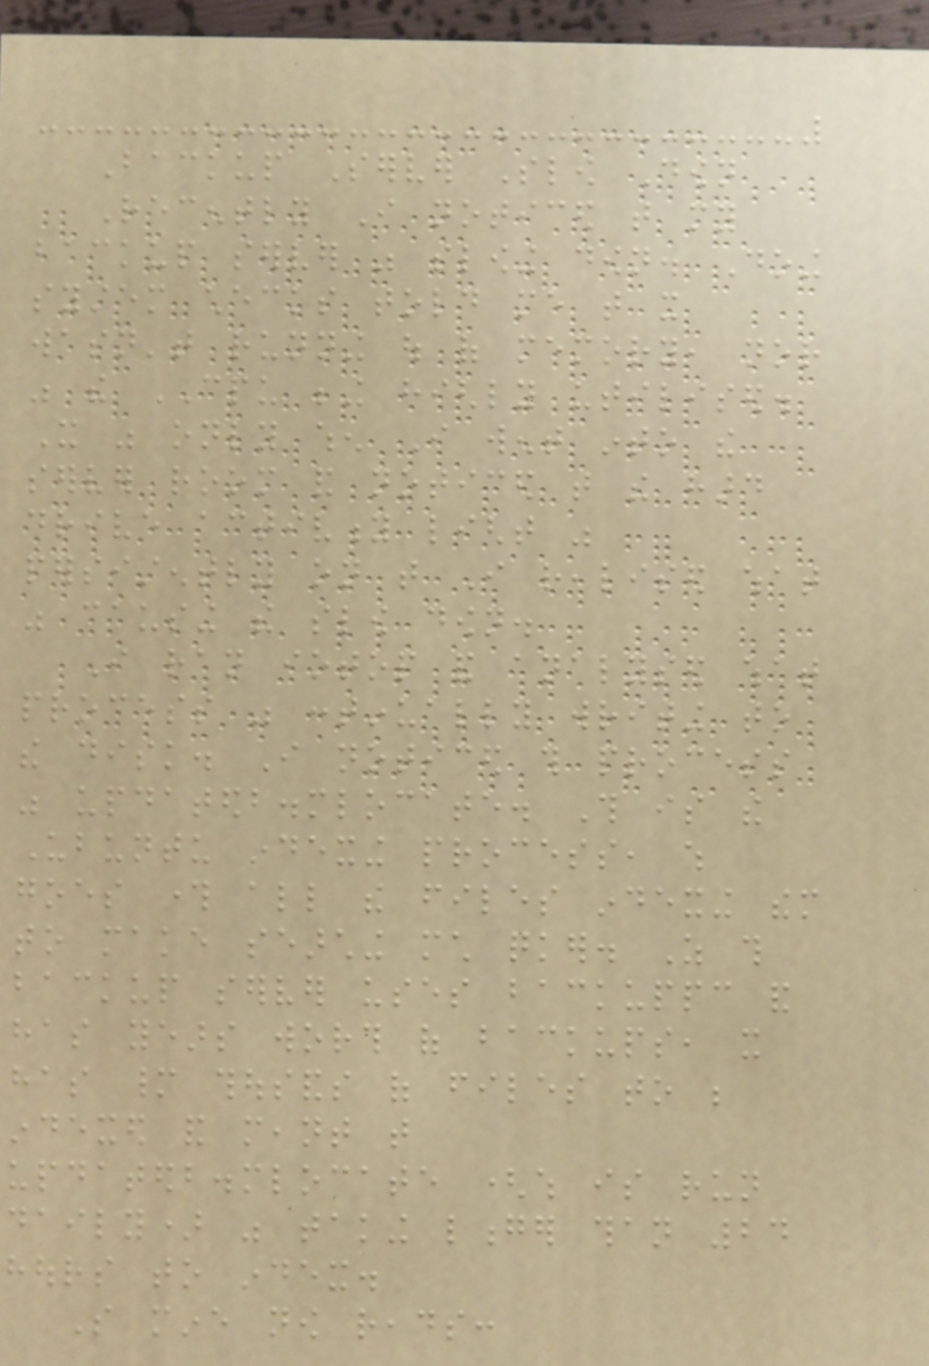Backup Server Slow Down
Recently I noticed that my
backup server was slowing down. Doing
system checks told me that it
wasn't running out of memory, nor
was the CPU being highly utilised.
It was only when I went into the
server room and noticed that the hard
drive activity light was
persistently on that I realised what
was causing the slow down.
I ran iotop and analysed what
process was continually writing to
the disk. I noticed this process
was updatedb.mlocate. This is the
Ubuntu indexing process, which
goes through all the files indexing them
to make searching much quicker. As this
backup server uses backuppc and
has years worth of backups, it
has many thousands of files to be
indexed and meant that
updatedb.mlocate (which is run
daily) was taking longer than 24
hours to index.
So mine now reads:
